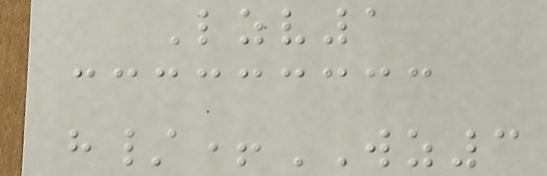Lzv1
h/+WZ3
